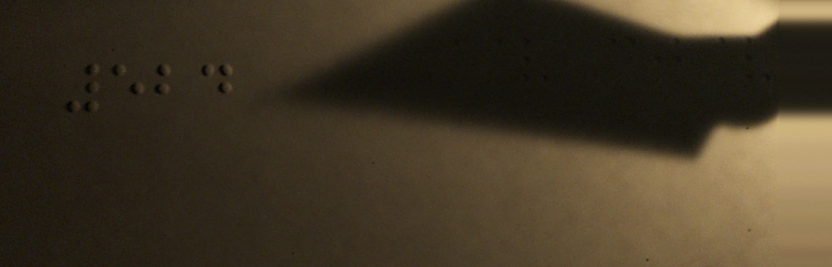524
